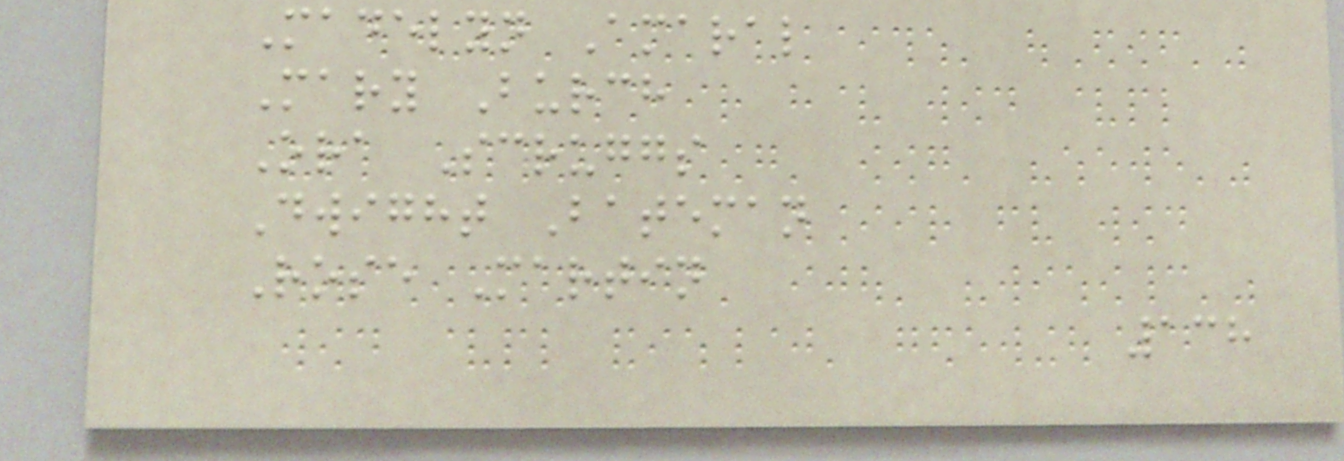Madelyn Amaral
Mary Burch
Ora Scruggs
Dwight Bateman
Rose Martin
138
